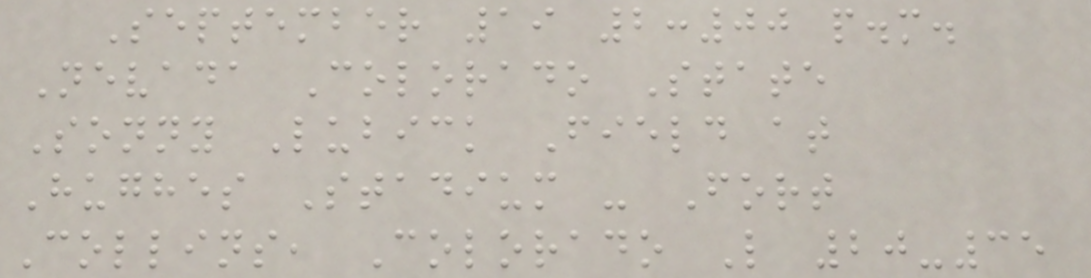September 19 2:00 p.m.
Nevada Colorado State
Sonny Lubick Field at
Hughes Stadium - Fort
Collins, Colorado L 20-35
